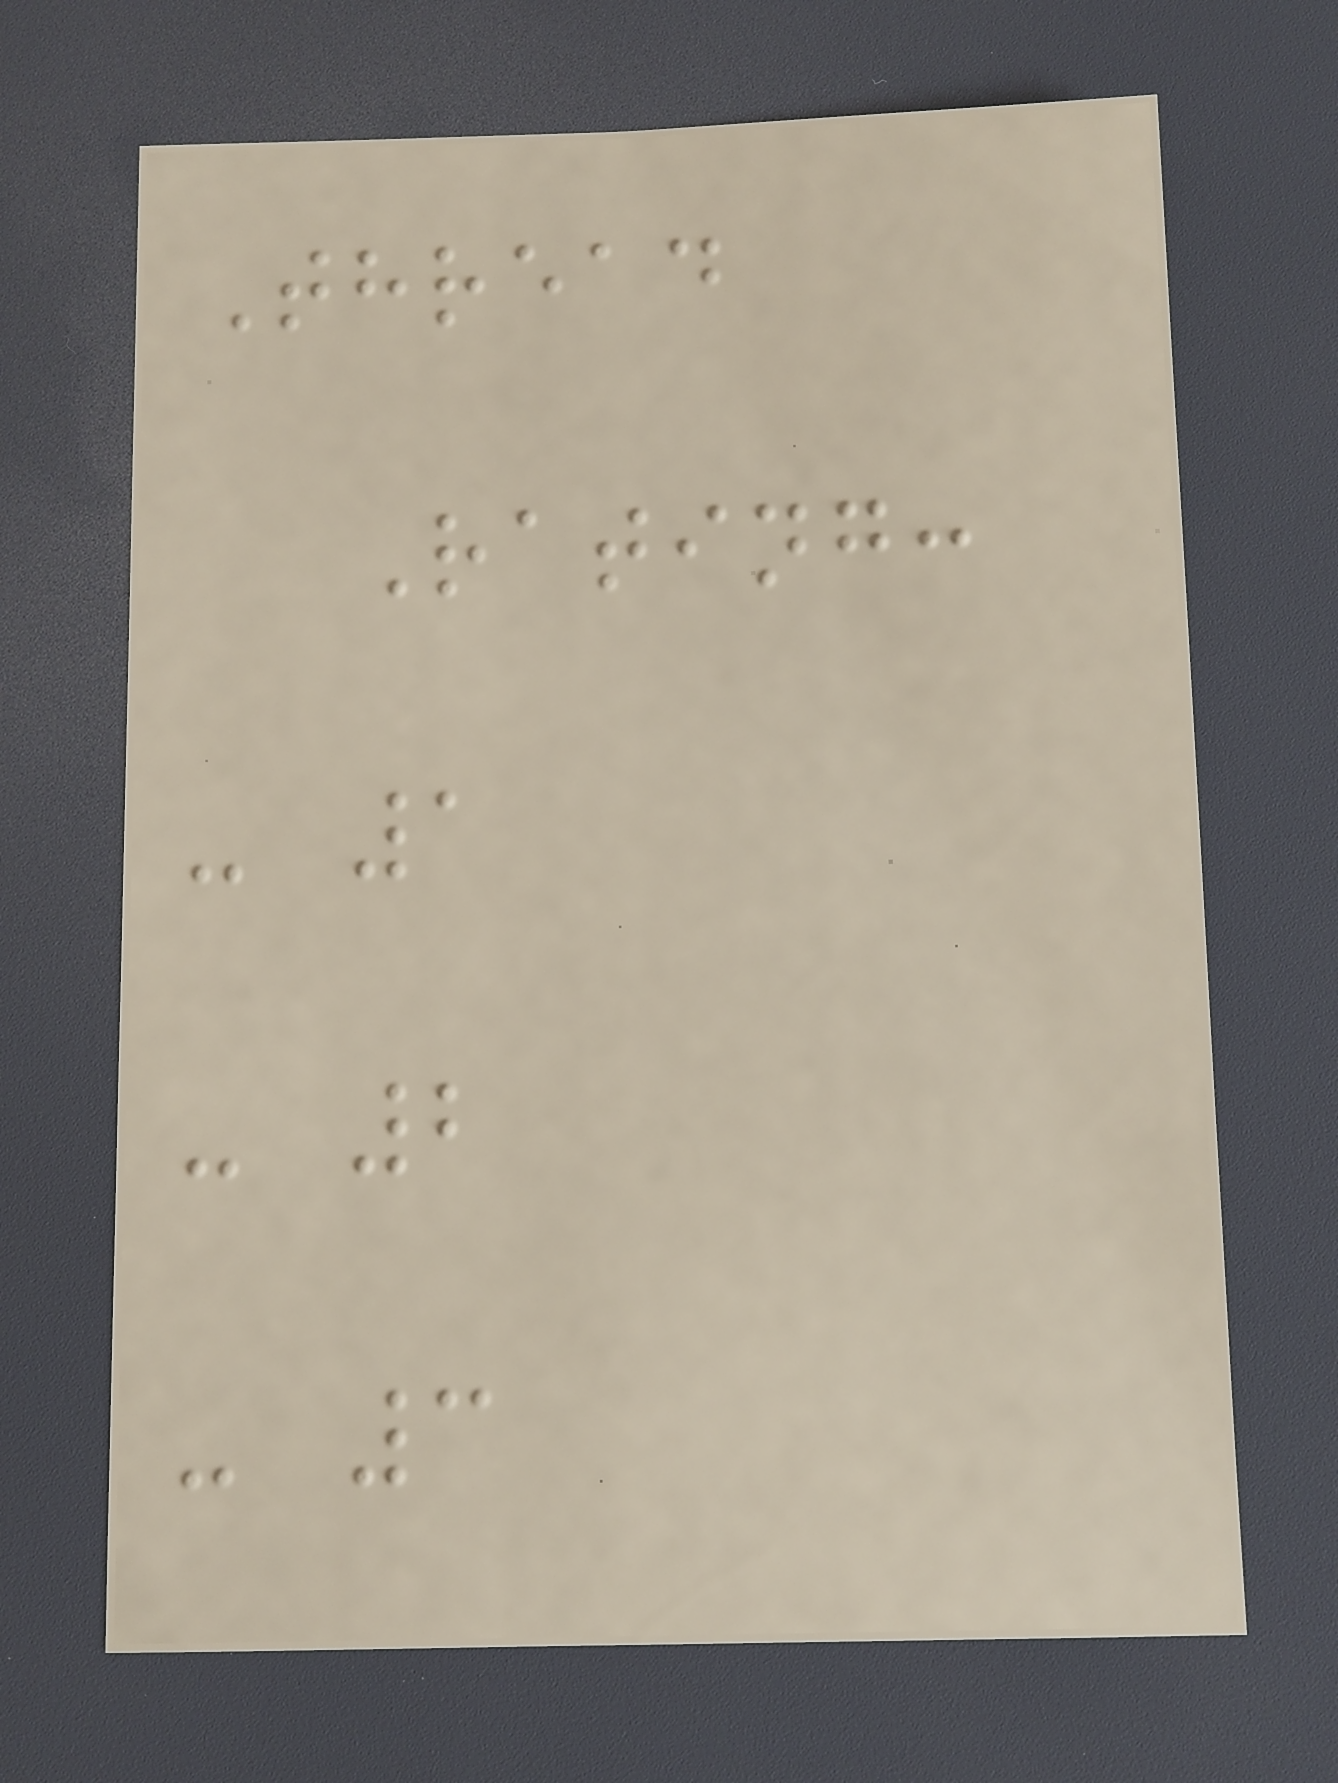Thread
Rating:
- 1
- 2
- 3
